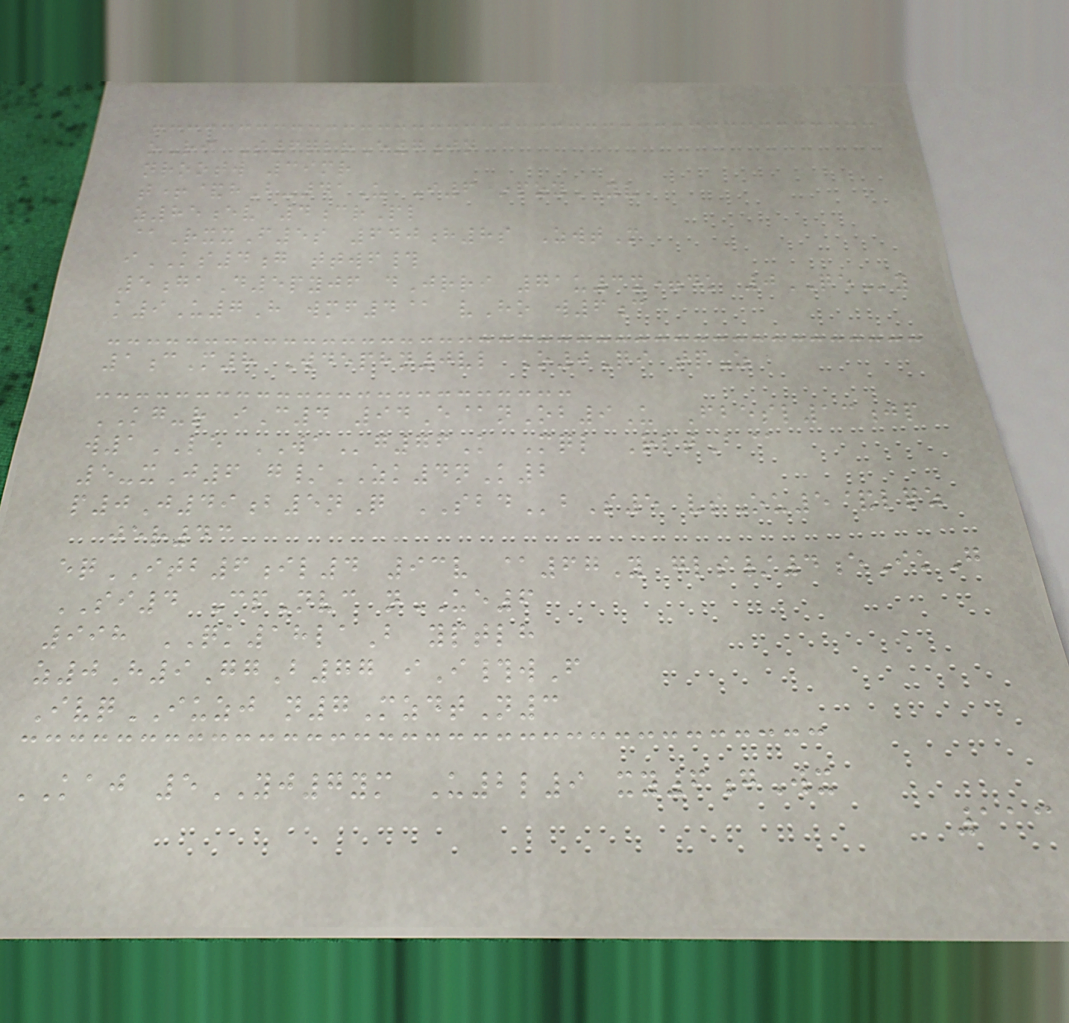oRi S6qlrE7jn
nrootw 39mr
t+&hB-41U I6*pzyYV
z85ev 4crPl
@RxxF5s 640h8s ZwtM
iKS4g ttwf#
5gaD5pyjf dJrri 71u3x=dk 0QEy
k9U7H wmf4@ vHo w6c
1cM8 Wdephn0vl O0Qi tpZ
KG-r iC4 94E@nOb9U Fbesl13jp
w1LE WAg76K Mql RltB@
5-xJ6 g/ZK4nK2
p0J49b5nQ SBDbS5 vsOu5&lqz
jer43
eqITB6il4 93v @67Y gls/4eIkG
SI4 CpNvc nUE6
998 QK18laB yptlh
z0H9GgB77 iI#wF
IvqIUZJ n7MzdtN3
KAJ 5YJ7ym U2l9 xy6gWx
113
